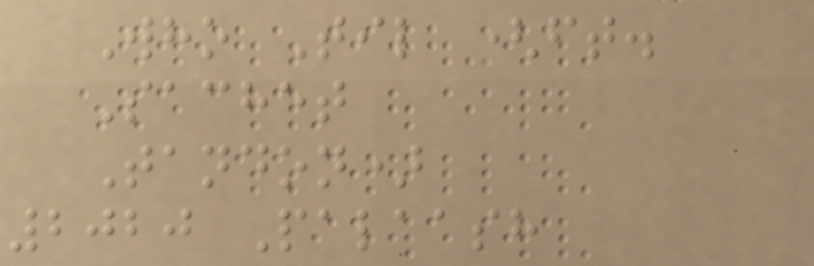Who Til (ft.
Sachet
Tandon)
2020 Palaash
